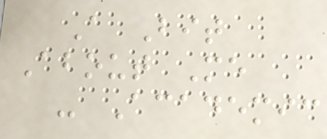A Bit
About Me
- Academic
